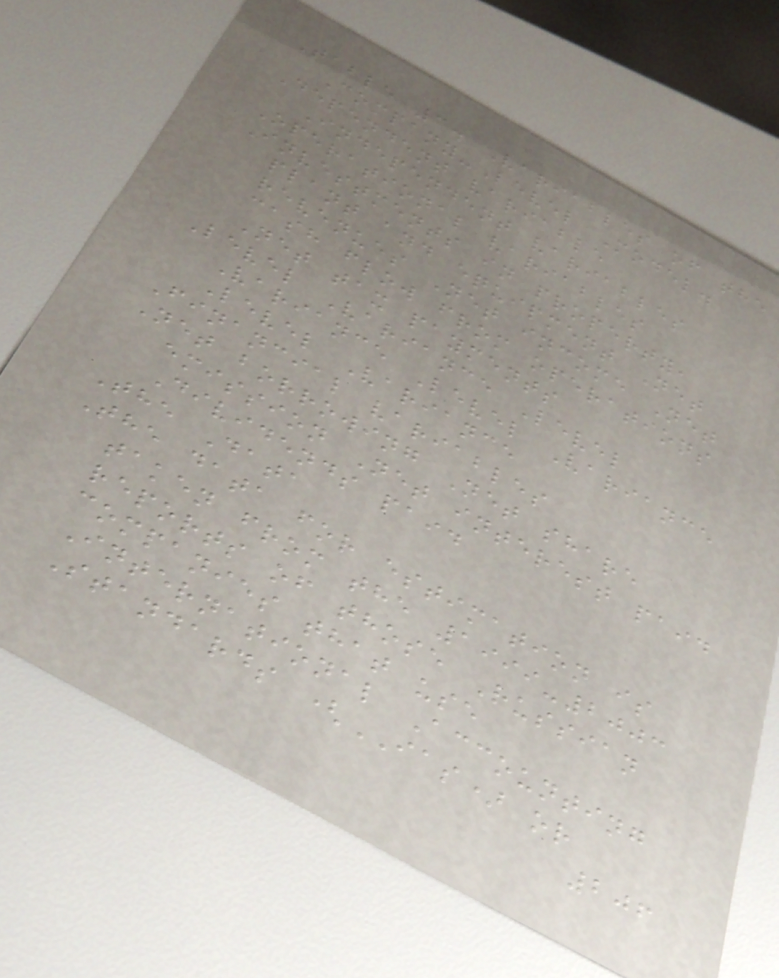Table 3. Variables of the
Company-Level Model.
Dependent variable
Independent variables
Operational variables
Investments in property,
plant and equipment Net
revenues Net income Net
cash flow from operations
Net tax payments
Level Variance Level
Variance Level Variance
Level Variance
Financial variables
Net borrowing Net share
emission Net interest paid
Dividends paid
The Data
The data for estimation is
taken from the 1999-2003
reports of those Russian
companies that use
International Accounting
Standards (IAS) or
206
